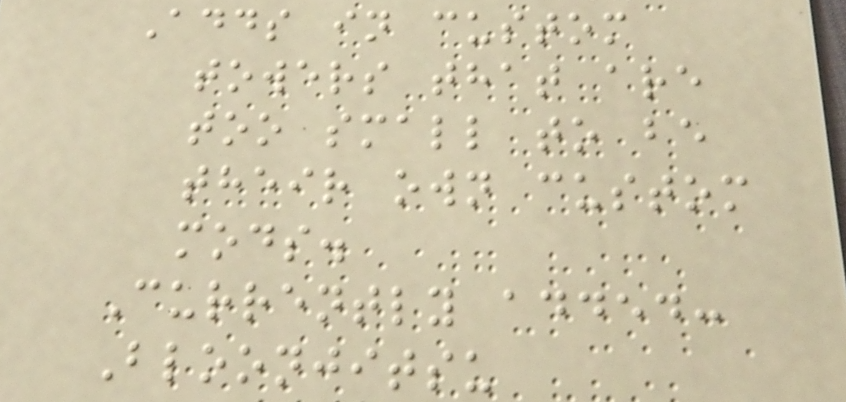Adds in custom
towers that are
too small to be
their own custom
mods.
Currently added:
Bloonjitsu
